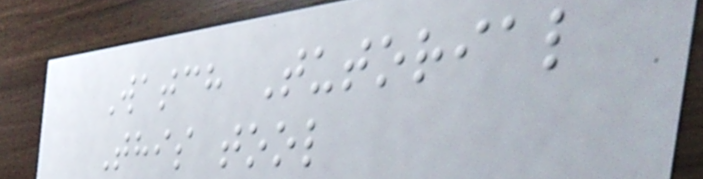Watch Tutorial
This tool
